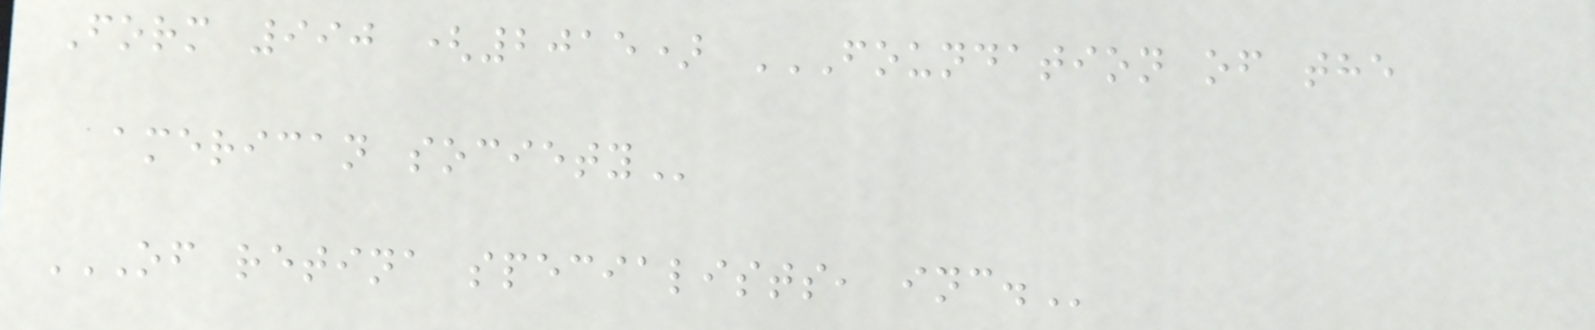Form 990 (2015) FOUNDATION OF THE
AMERICAN SOCIETY
OF RETINA SPECIALISTS, INC.
